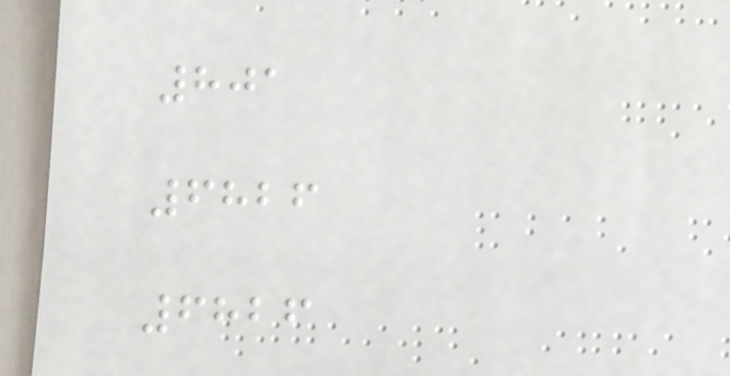801
6826
6826
